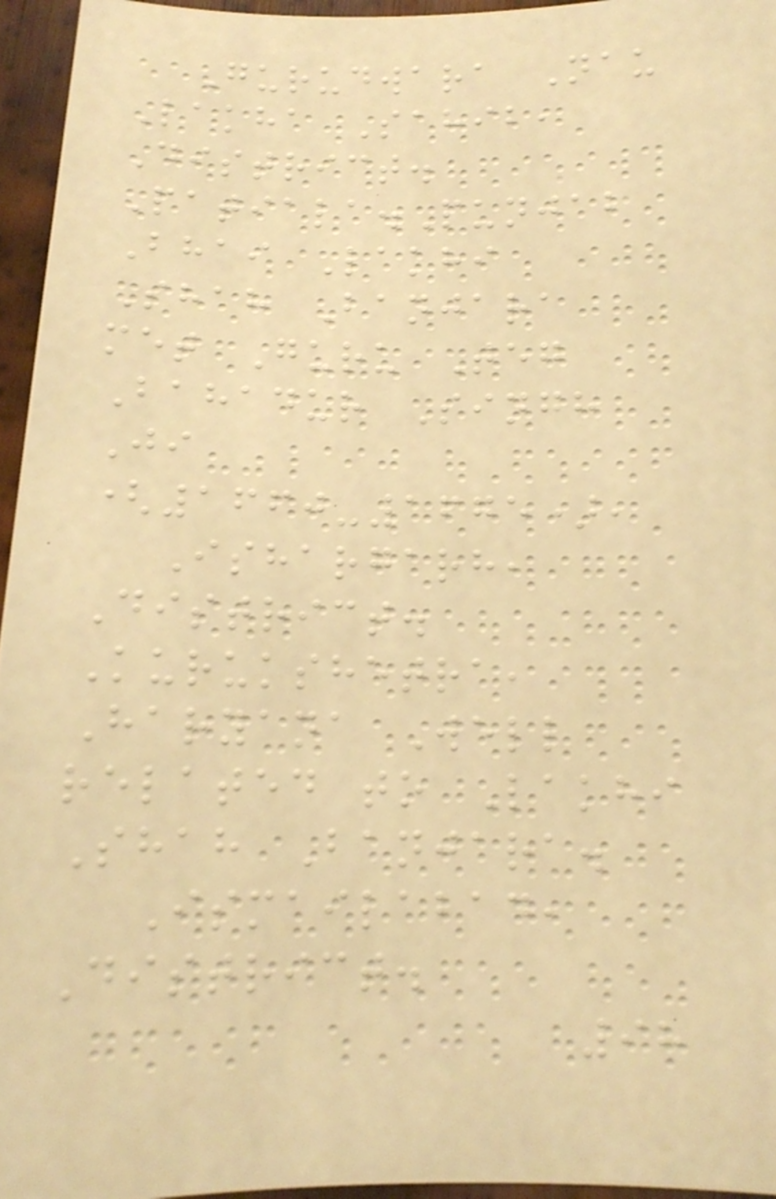Gurudwara Nau
Lakha Sahib,
District.
Patiala.Punjab
Bhai Lakhi
Shah Banjara
met Guru Teg
Bahadur Singh
Ji
(1660-1675),
Ishargarh,
District.
Kurukshetra,
Haryana Well
related to Lakhi
Shah Banjara.
Ismailabad,
District.
98
